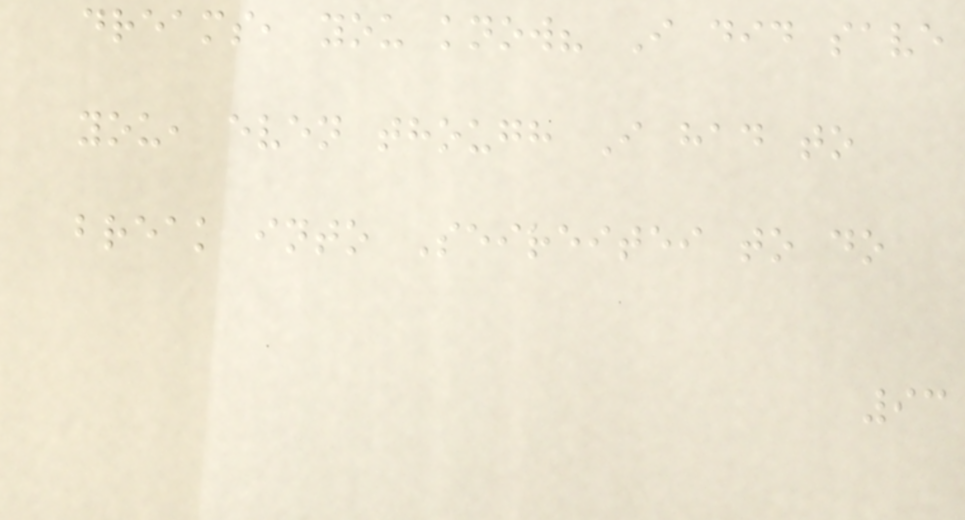dreams, you know? I did save
you, even though I had to
break into Seireitei to do
93
